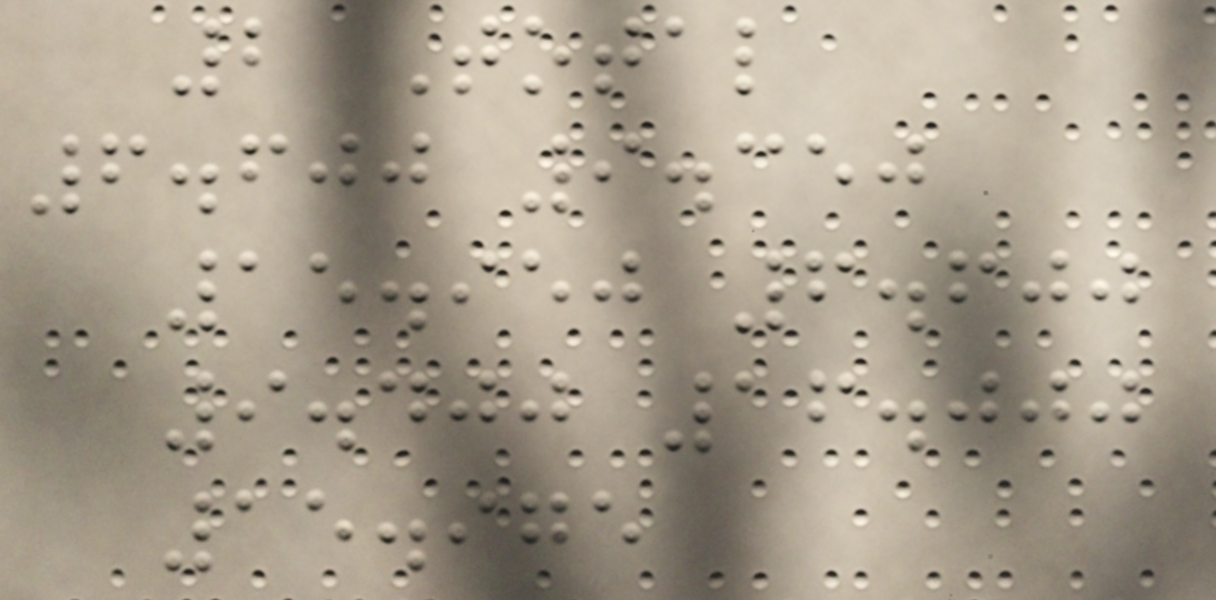2 Total
6.600 9.350
15.950 6.600
9.400 16.000
15.975
